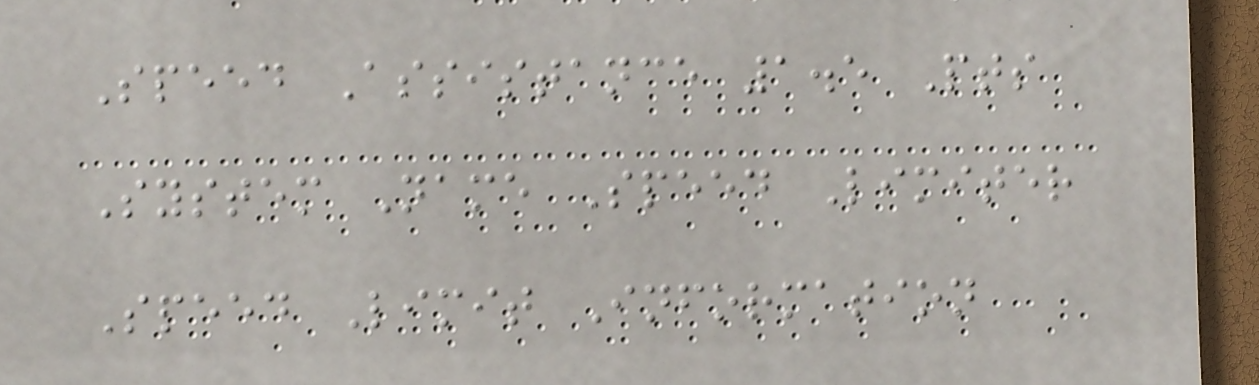Speed Assistance 1.5 Pts
System Name Speed Limiter
Speed Limit Information
